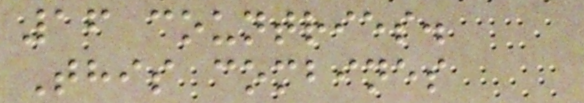16 countries.
This combines
